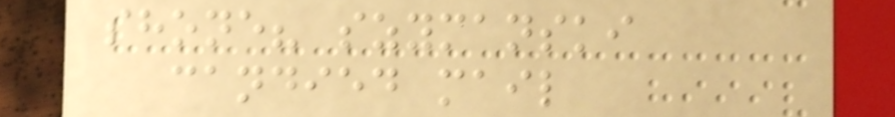shone? szymanski
candied mail
